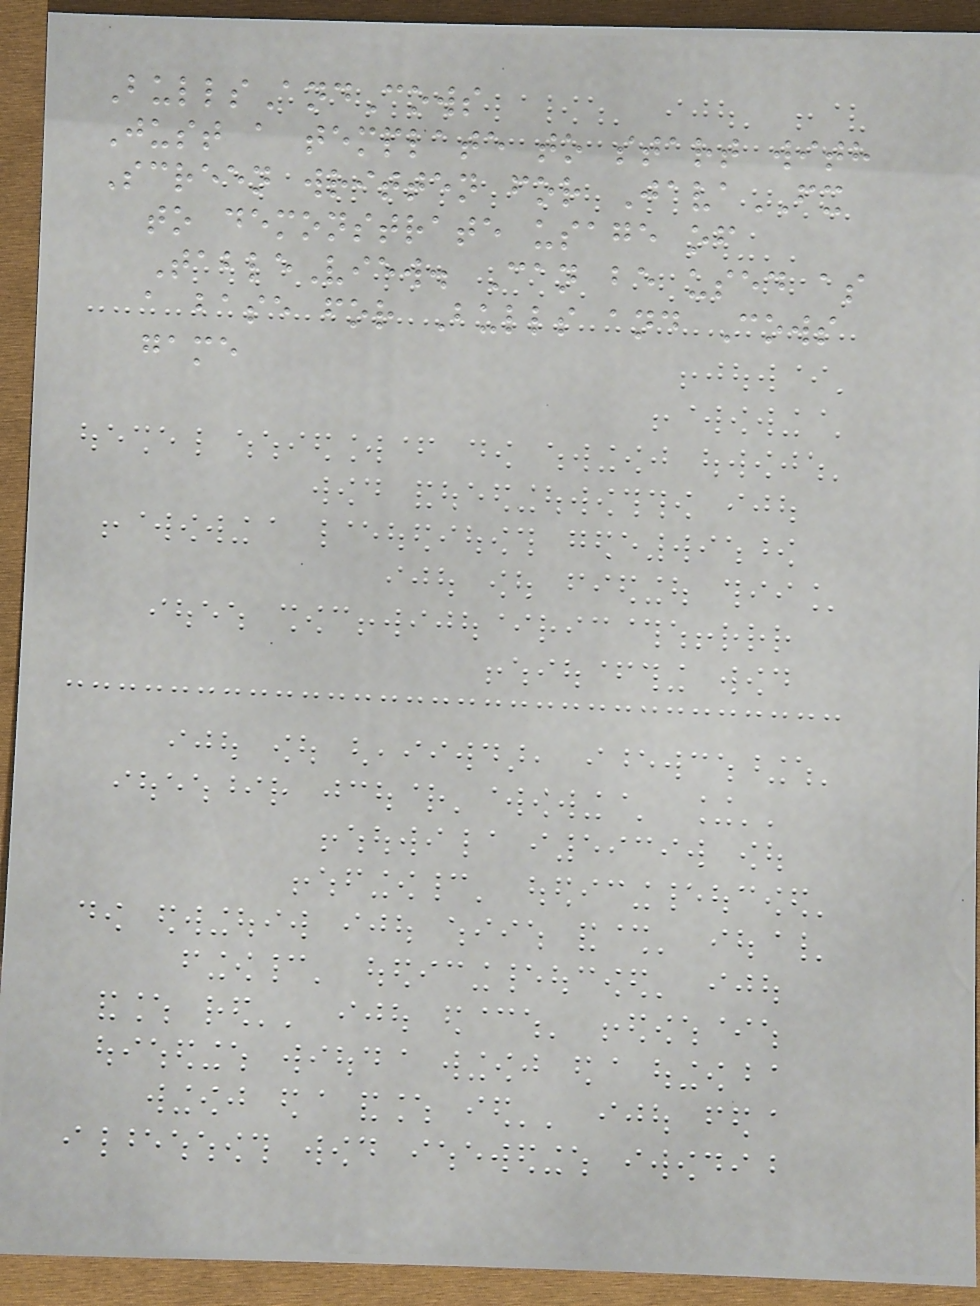BullsAndCows
Just a template to start with
Screen written for JavaFX
to demonstrate usage of
TableView. Can be used as
a base for Bulls and Cows
game
